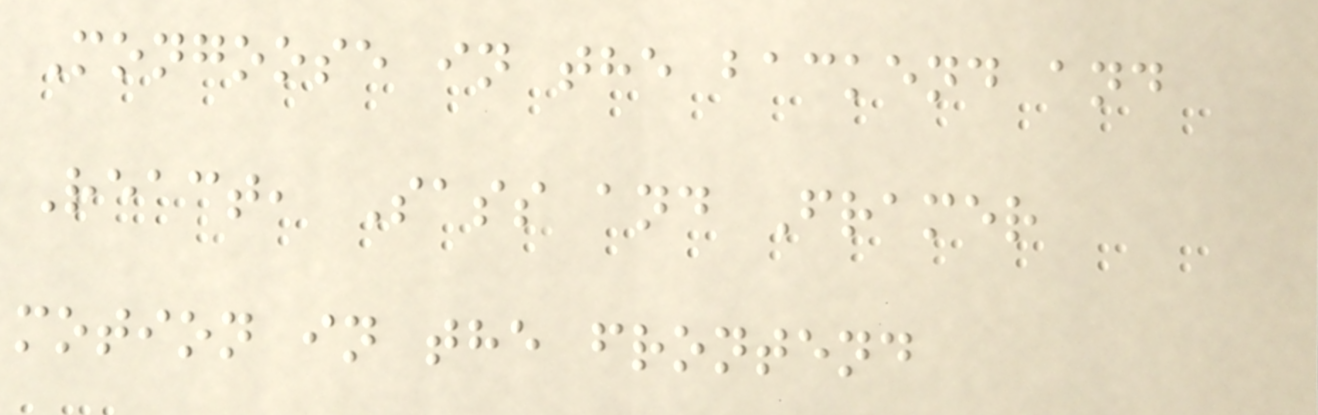Mongoose in the backend and
React, Sass and Framer
motion in the frontend
